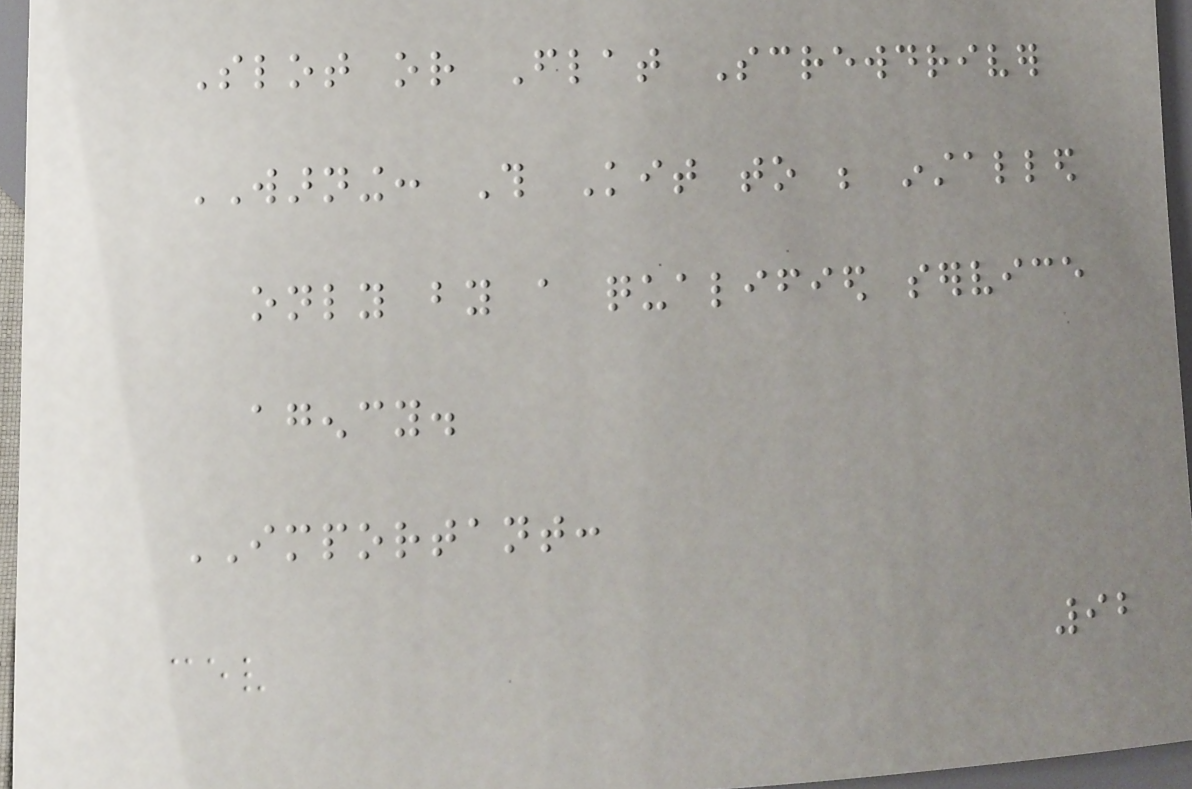Slot or Flat Screwdriver
WARNING: This Kit to be installed
only by a qualified service
agency.
IMPORTANT:
92
